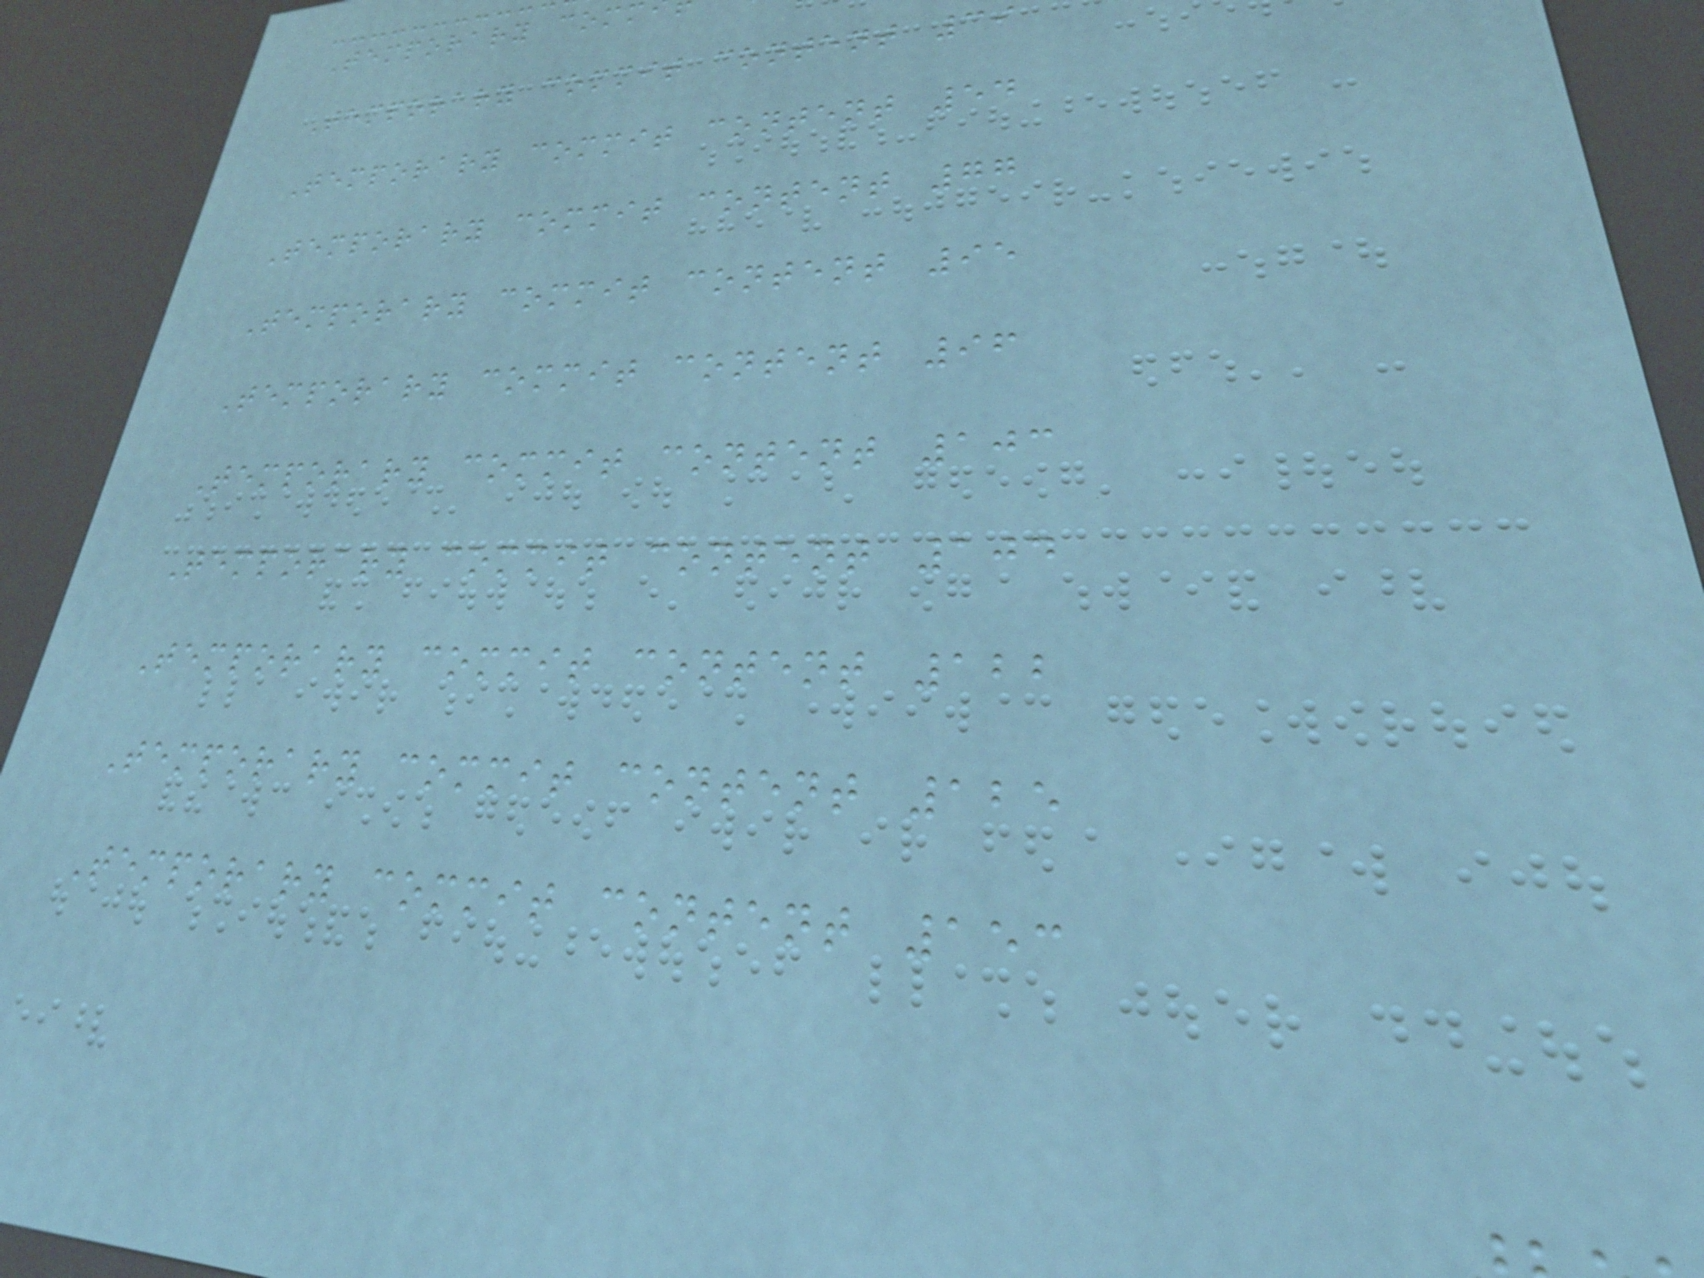Temporary comm
Temporary commit content 39
Temporary commit content 54
Temporary commit content 77
Temporary commit content 95
Temporary commit content 96
Temporary commit content 103
Temporary commit content 104
Temporary commit content 122
Temporary commit content 125
Temporary commit content 153
